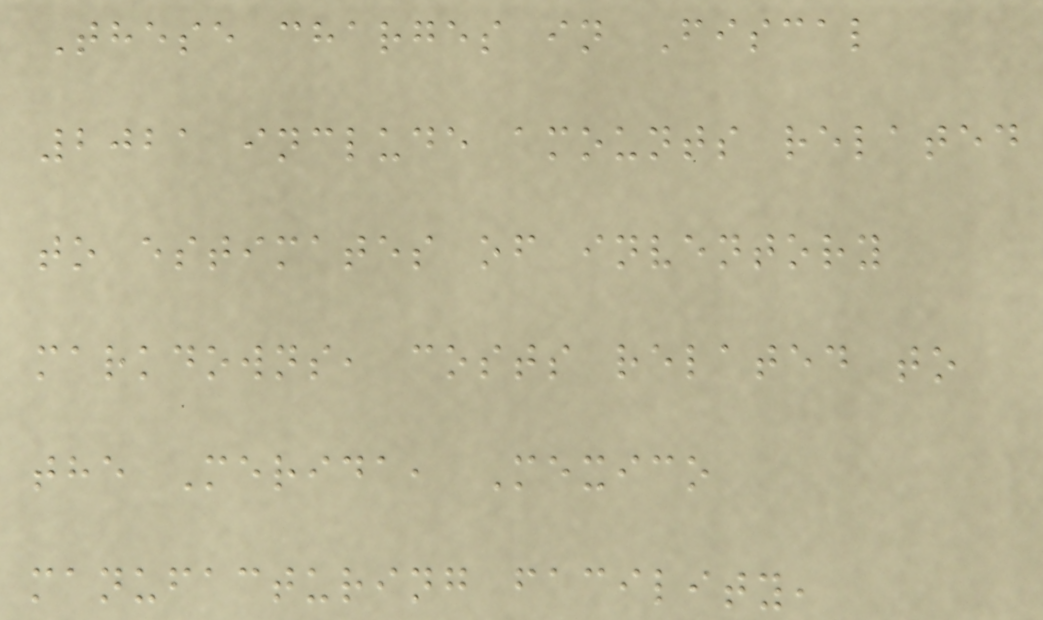These charges in Fiscal
2021 include amounts related
to estimates of inventory
markdowns, costs related to
the Merida, Mexico
manufacturing facility,
